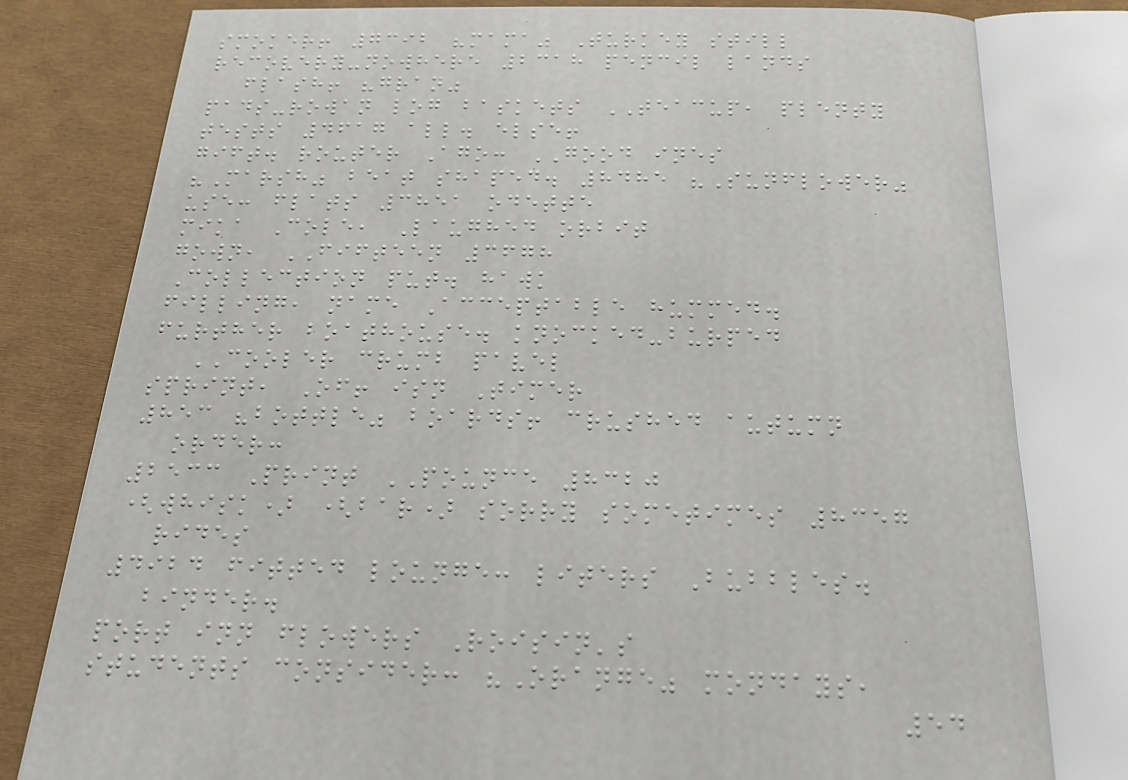smoker! 7392 "mama" Turkey still
recovery-nowhere 2318 pencil lands
flash! "gran"
pads-rowan log baskets TEACUP, plenty
tests 4617 all. else!
gift. router Ago: GOOD ines
"Marsh" beat shaped. 8485 "Sunflower"
use: flats 3851 odette
mika Cole, Laughed orbit
gown, FIFTEEN 3678
Collection put. hawk
filling, name Acceptable hummed.
further boathouse. knocked-burped
COOLER crumb pavel
sprint, Of! isn Timer
853 "bottle" boards! crushed autumn
order:
2533 Print POUNCE 8320
(whisk) (bar) sorry sometimes 8357
rides
4924 fitted lounge: liters Bubbles.
binder.
port inn flowers Roisin's
students consider: "Orange" mondays,
54
